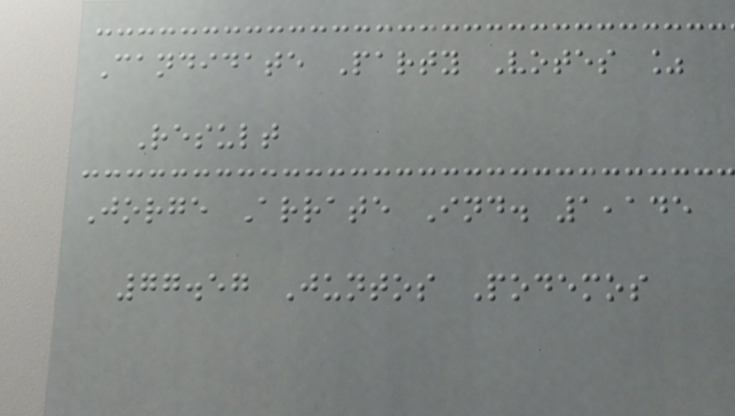Candidate Party Votes %
Result
Jorge Arrate Ind. 1,145
77.57 Juntos Podemos
